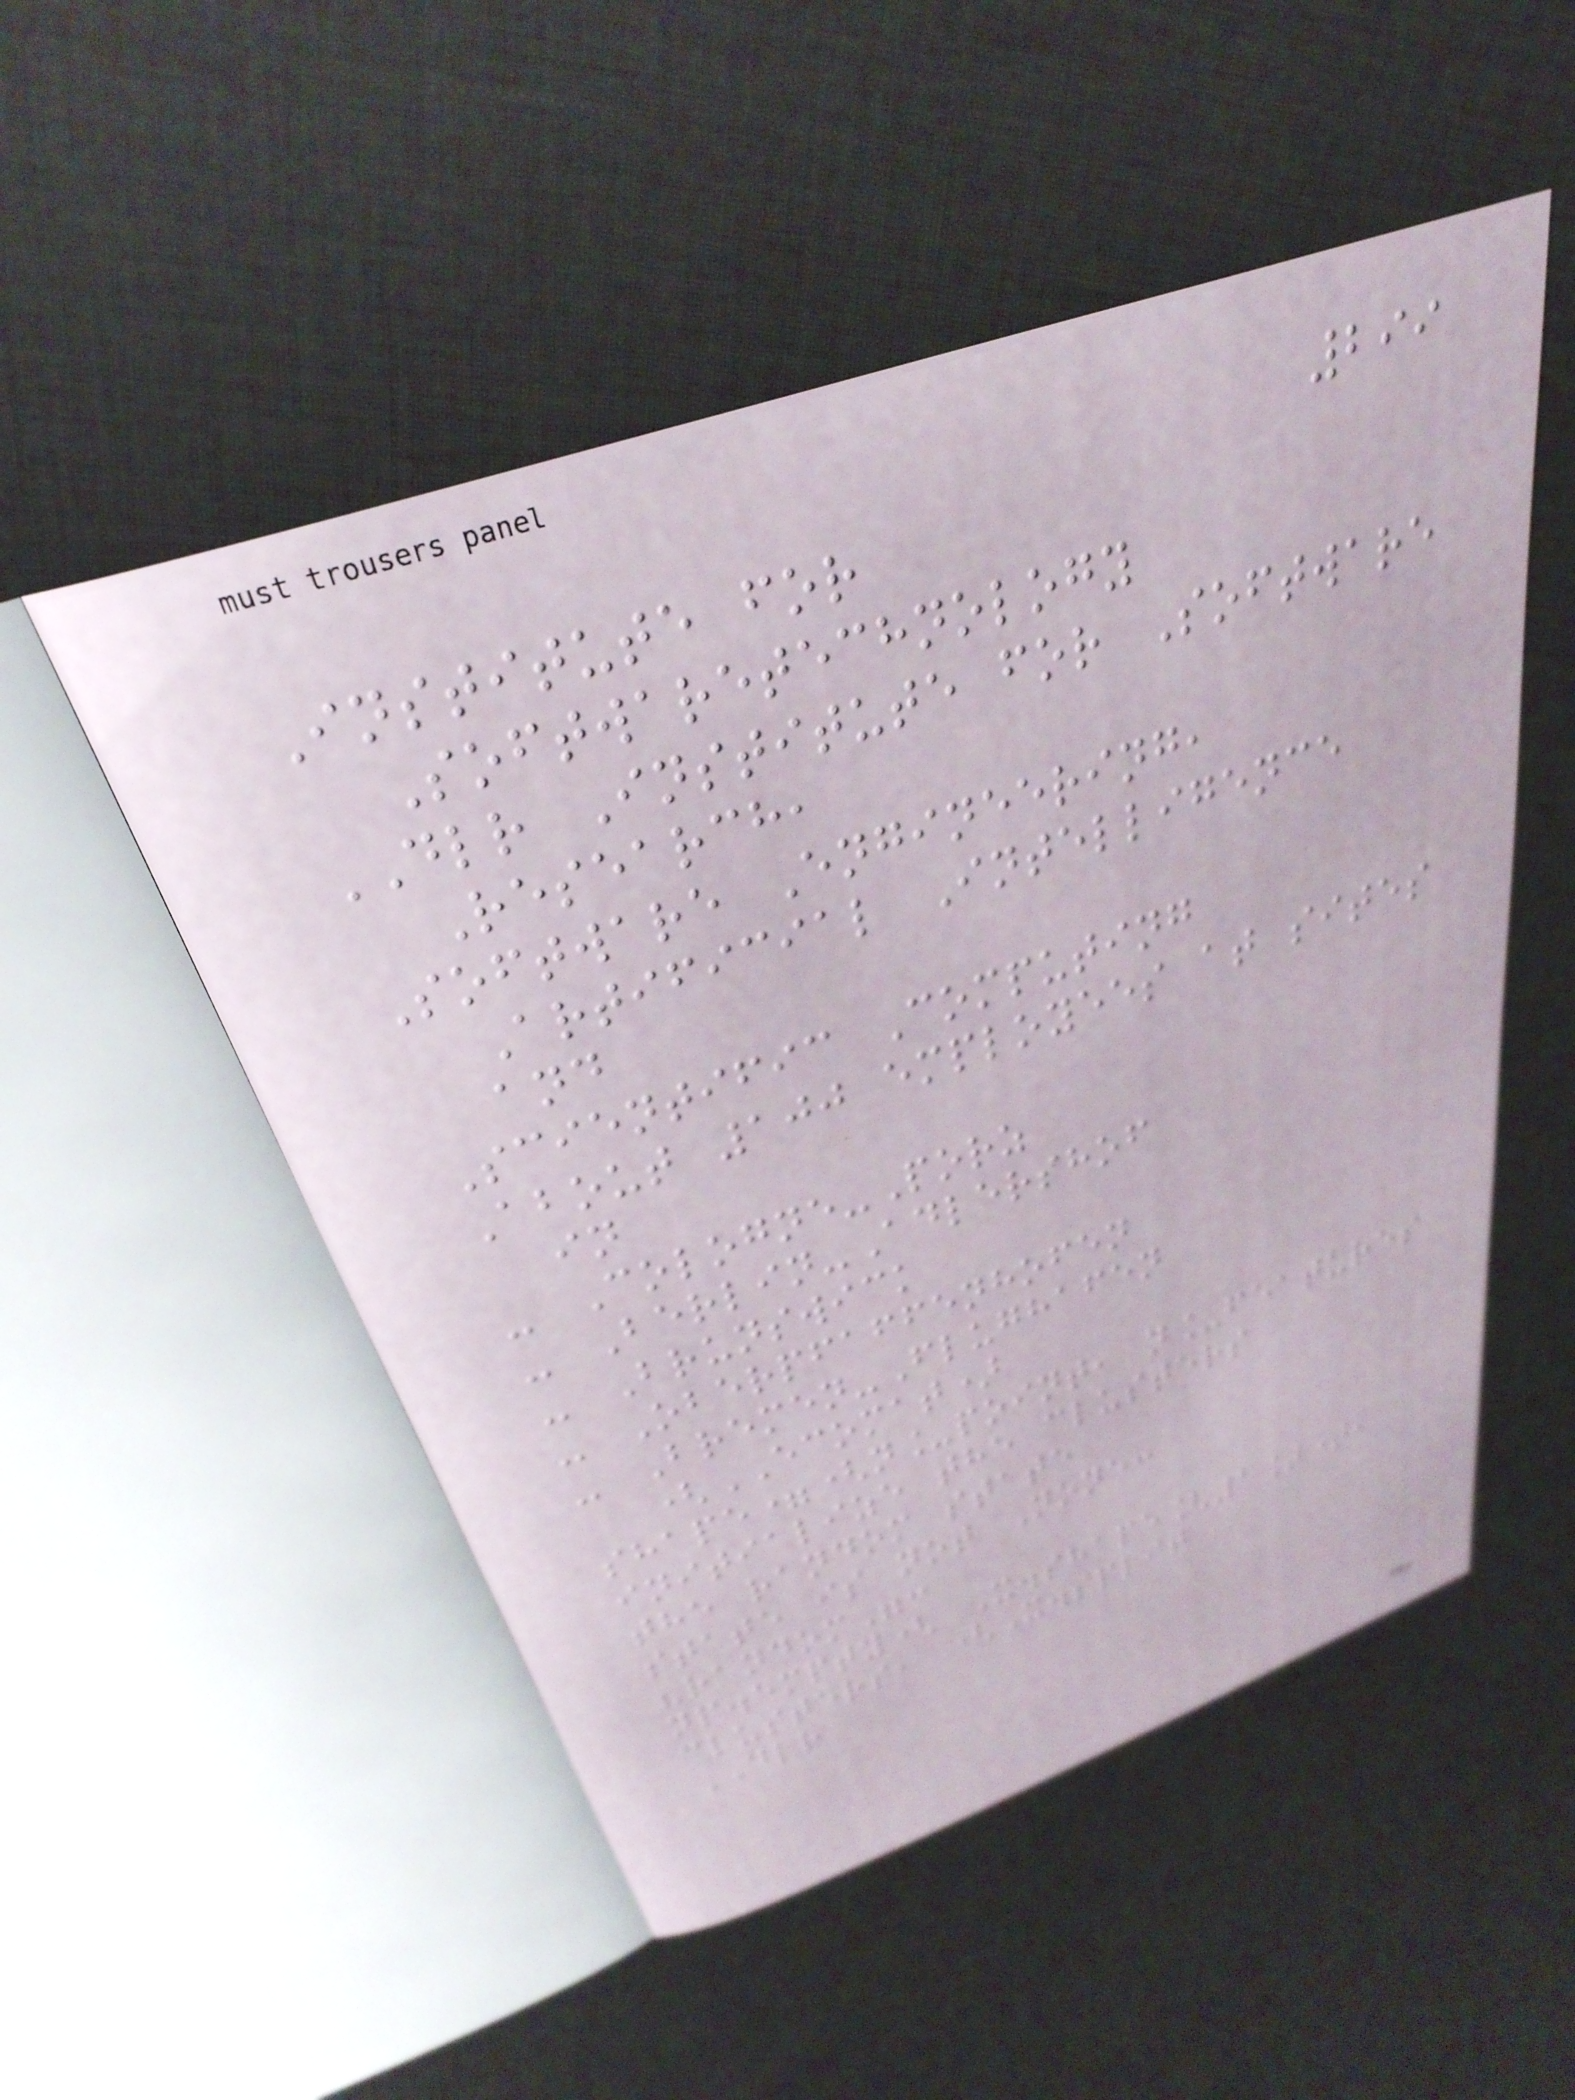299
Institute for
Softwaretechnology
DLR Institute for Software
Research,
Software Engineering,
Artificial Intelligence
and
Scientific Computing
About 100 employees at sites
in
- Cologne-Porz
- Berlin-Adlershof
- Brunswick
- Oberpfaffenhofen
- Bremen-Flughafen
(ECOMAT)
shape=(n_point, n_features
initialize the clusters
the random state
state is not None:
"random":
np.empty( X.shape[1]),
clusters, (X.split
DLR
